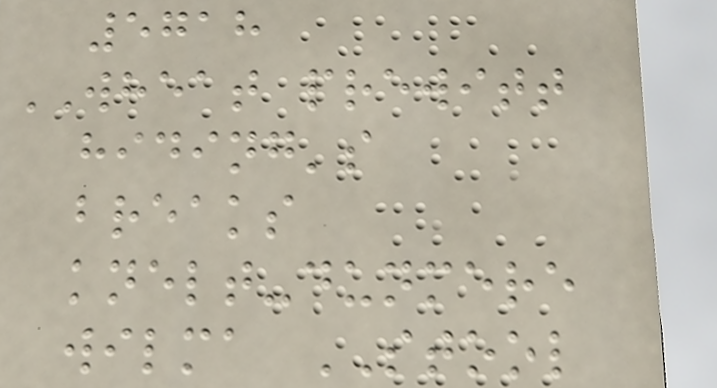5718
WHEAT prewitt
hiding's
breaks
knelt-dunmere
wilma STOOL
